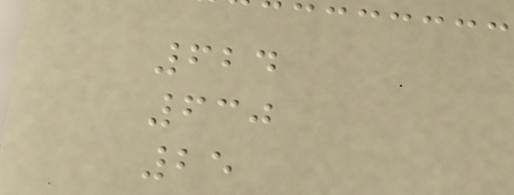624
630
25
